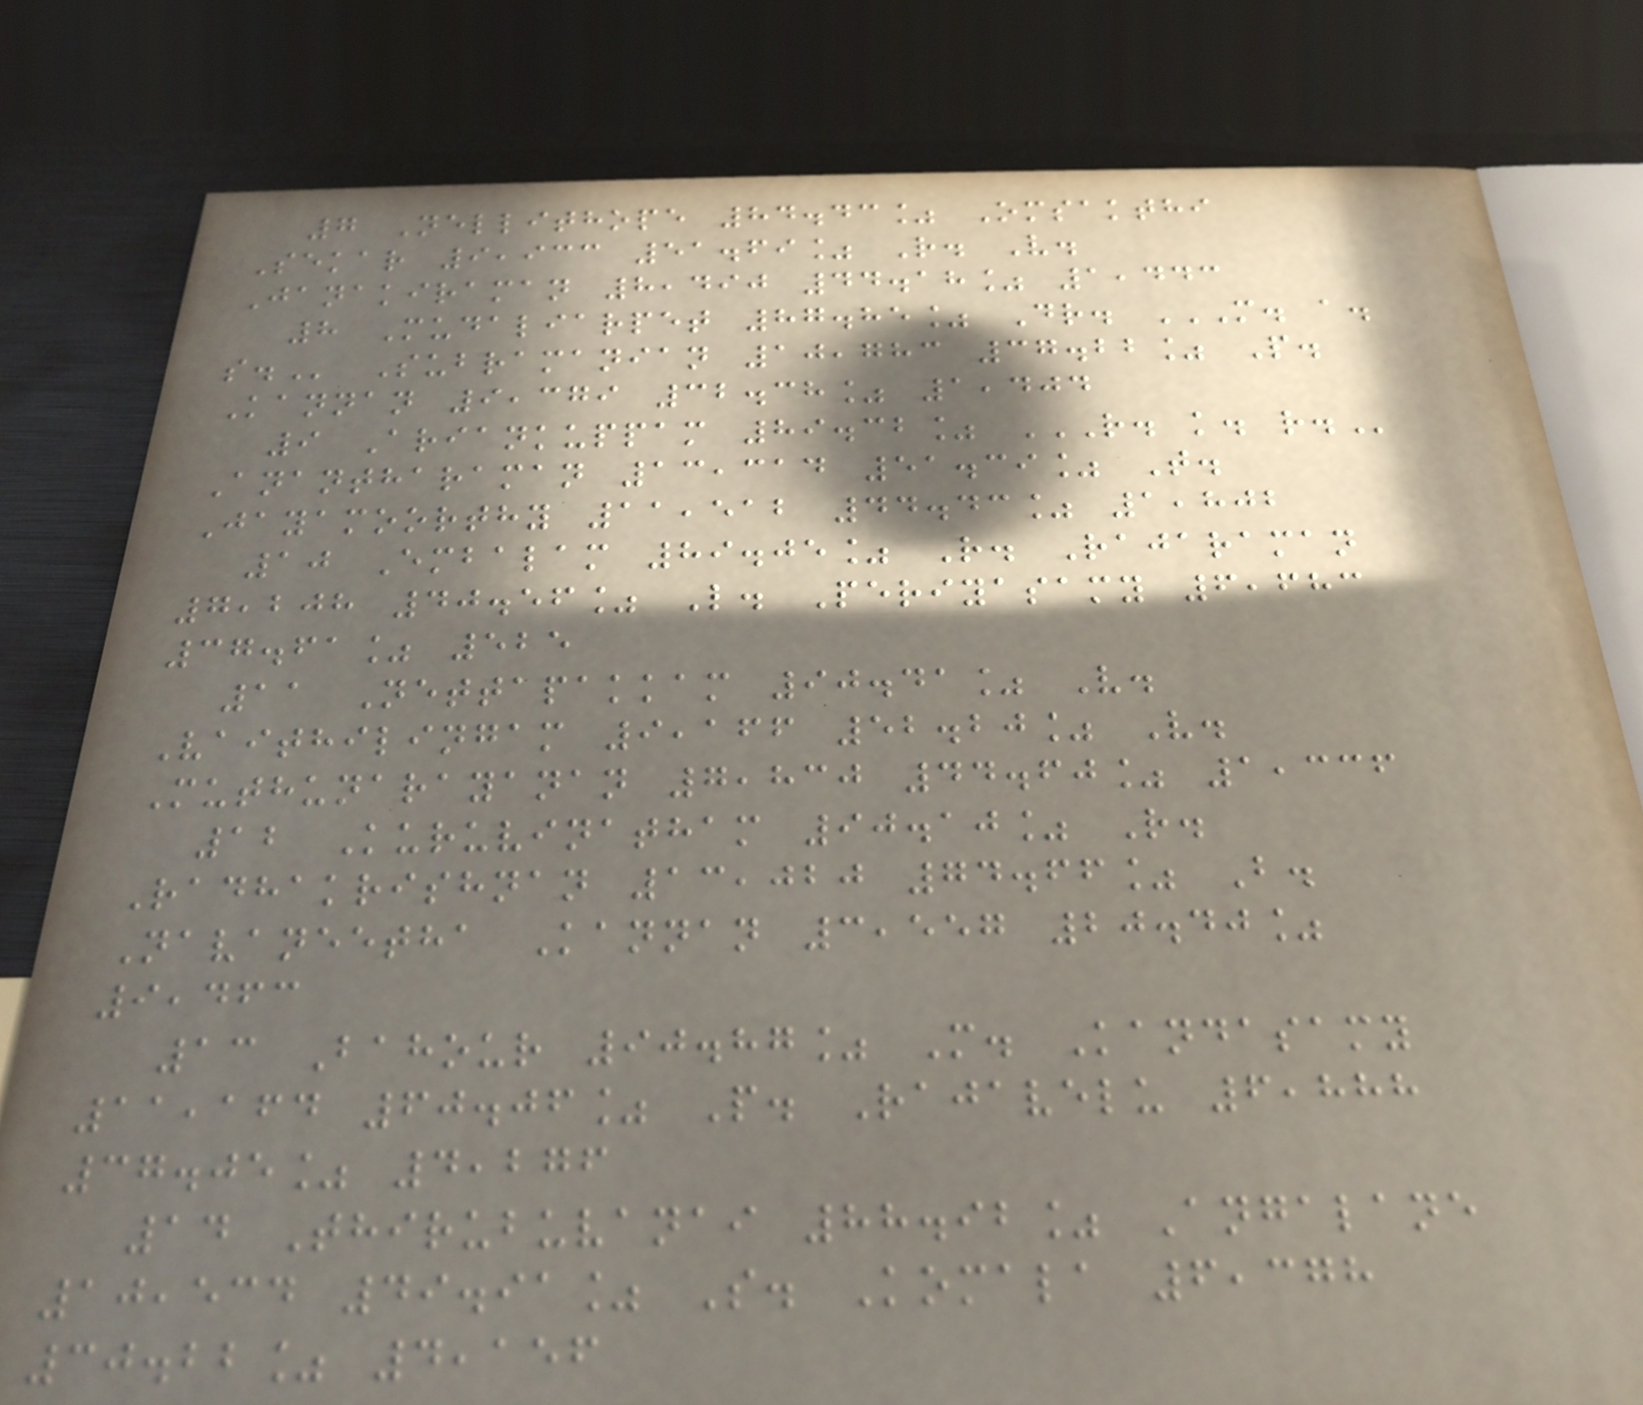7 Nellithope 84.43% Omsakthi
Sekar 9,933 51.69% R. V.
Janakiraman 8,490 44.18% 1,443
8 Mudaliarpet 87.85% Dr. M. A.
S. Subramanian 10,783 37.22% P.
Kannan 9,379 32.38% 1,404
9 Ariankuppam 89.32% R. K. R.
Anantharaman 13,314 51.39% T.
Jayamoorthy 11,512 44.43% 1,802
10 Embalam 89.05% R. Rajaraman
7,208 40.56% L. Periyasamy 6,683
37.61% 525
11 Nettapakkam 90.41% V.
Vaithilingam 9,166 52.20% V.
Muthunarayanan 7,830 44.60% 1,336
12 Kuruvinatham 90.10% R.
Radhakrishnan 13,020 74.66% B.
Navaneetha Kannan 3,557 20.40%
9,463
13 Bahour 90.87% M. Kandasamy
11,164 60.06% P. Rajavelu 6,888
37.05% 4,276
14 Thirubuvanai 88.92% Angalane
10,534 49.91% S. Komala 6,378
30.22% 4,156
